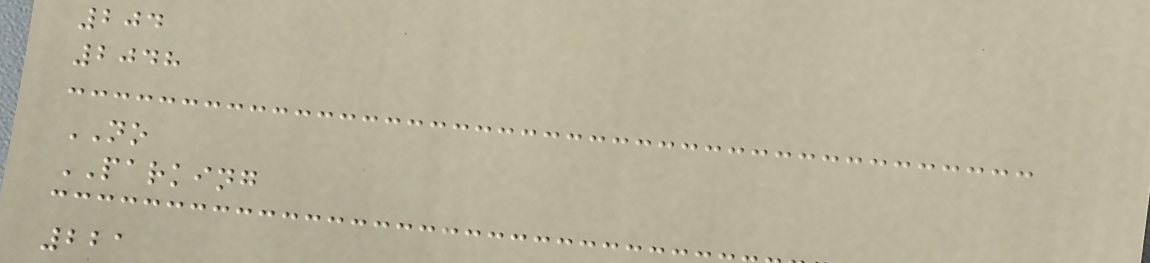204
2048
NO
PARKING
221
